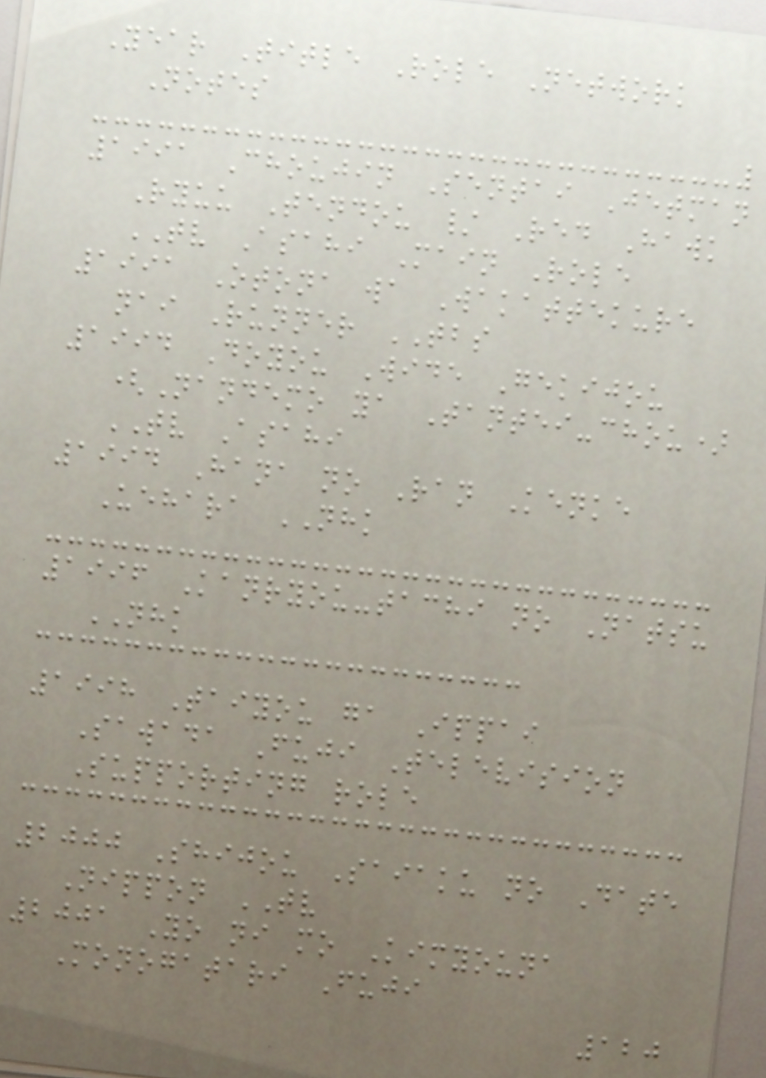Year Title Role Network
Notes
1991 Choujin Sentai Jetman
Ryuu Tendou / Red Hawk
TV Asahi Main Role
1991 Otona wa Wakattekure
nai Runner TBS
1994 Doyou Wide Gekijou
(Nandemo ya Tantei-chou)
TV Asahi
1994 Hana no Ran Kenke
Uehara NHK
1996 Kanryou-tachi no Natsu
NHK
1998 Taiyou ga Ippai
Sawada Fuji Television
Supporting role
2000 Shijou Saiaku no Date
Nippon TV
2001 Yo ni mo Kimyouna
Monogatari Fuji
120
